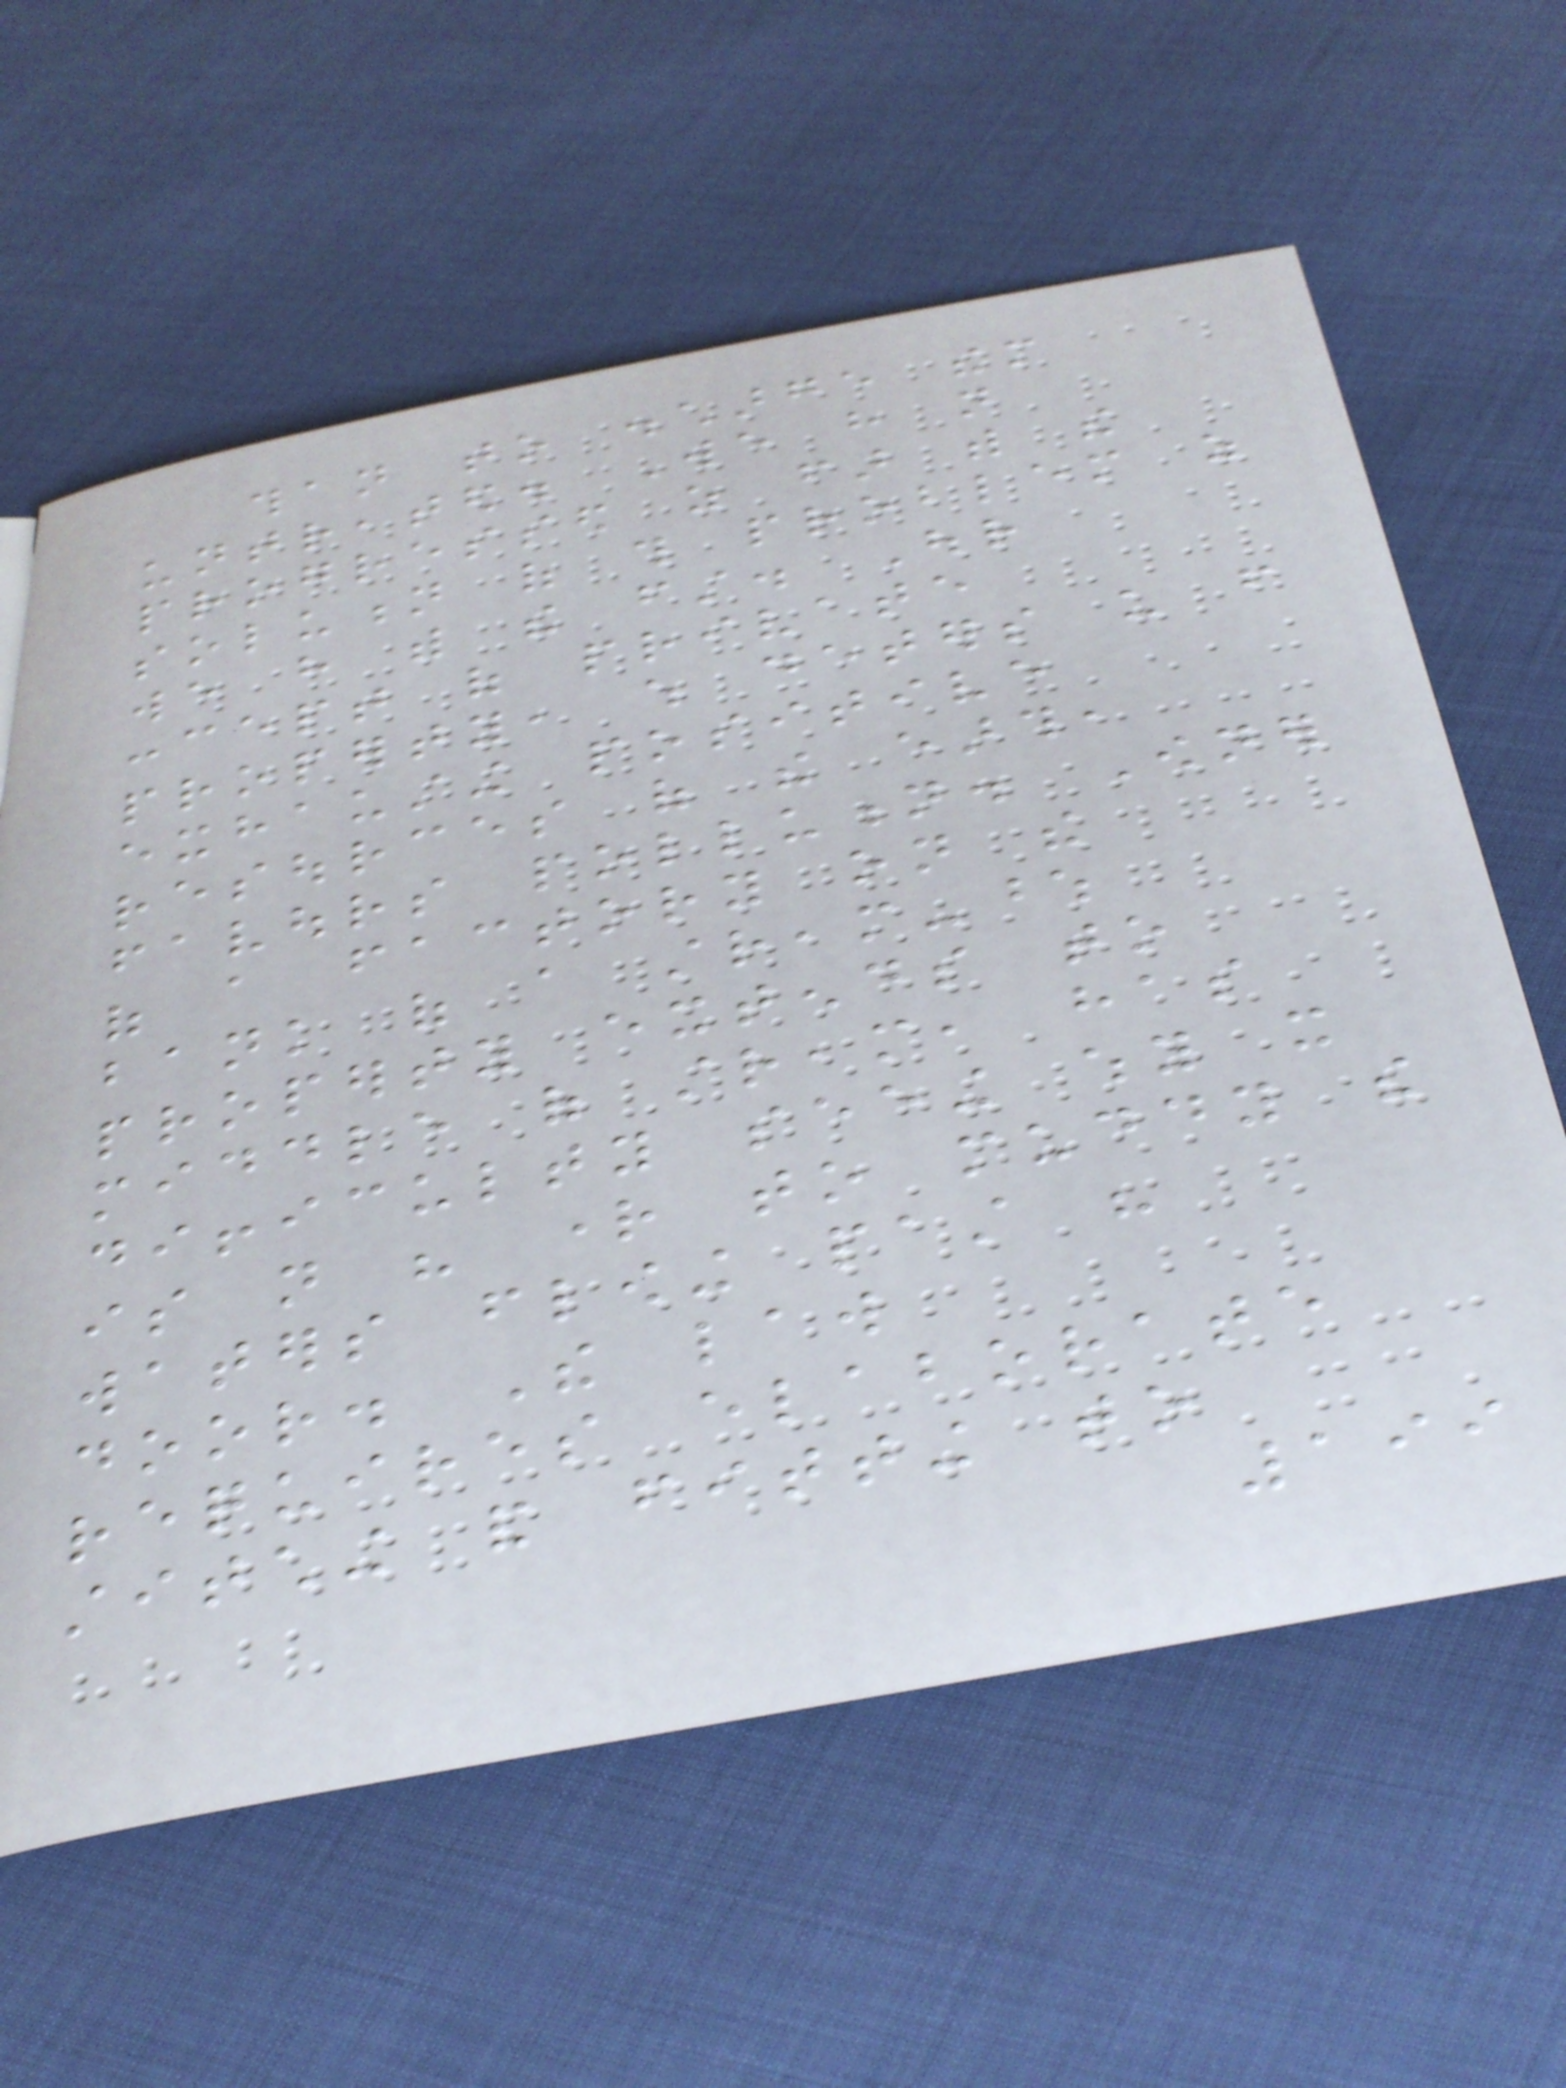than to discharge them
untreated. We have not
progressed as far with the
solution of this problem as
we have with the first. Our
concept of private
property, which deters us from
exhausting positive
resources of the earth,
favours pollution. Owner
of a factory on the
bank of a stream-whose
property extends to
middle of stream, has
difficulty seeing why it
is not his right to muddy the
waters flowing past his
door. The law
requires elaborate
stitching and fitting to
199
